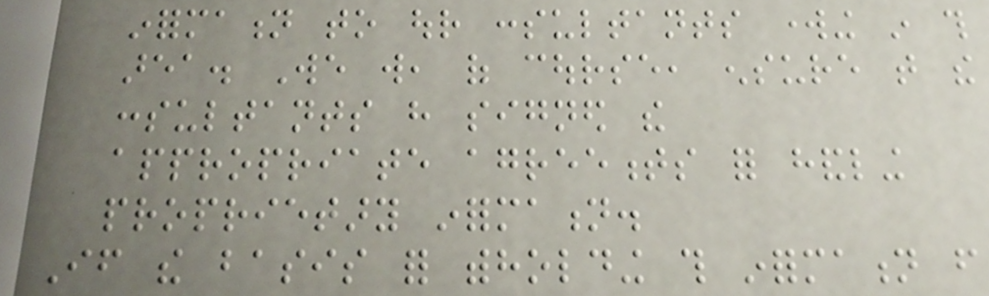information to our consultants working in this
area. We will, of course, ensure that the
consultants have signed the
appropriate agreements for handling
proprietary information.
If the basis for withholding this information from
